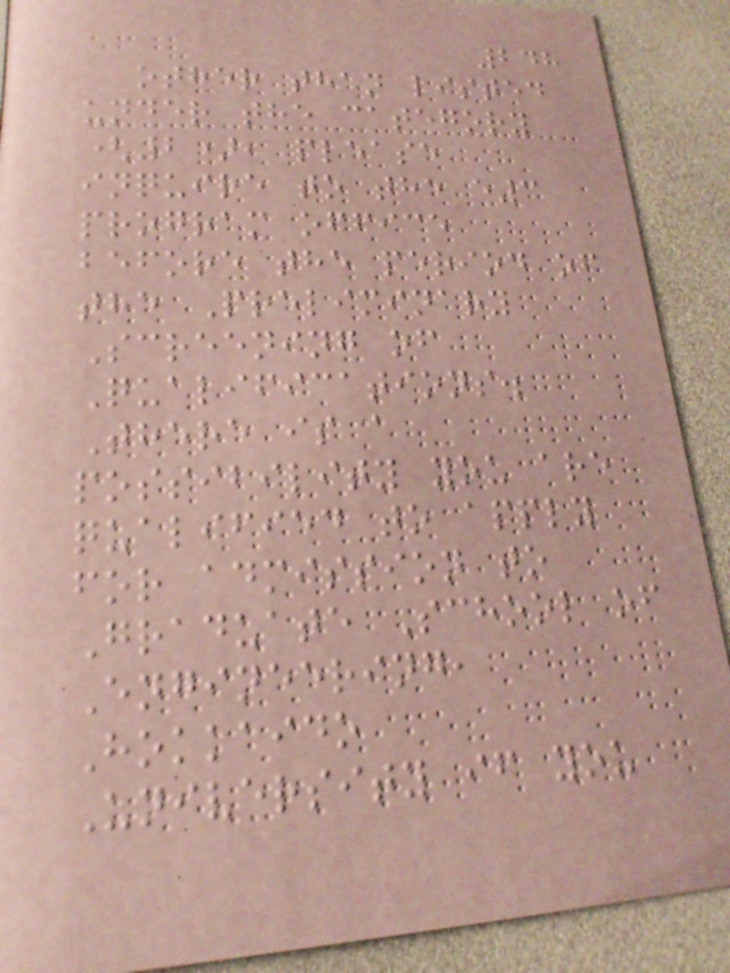248
other than listed
under the category
(2), please
inquire to the e3
program office
before the period of
the Preliminary
Screening of
Qualifications.
There is a
possibility you are
qualified to apply
for admission to
Graduate School of
Engineering,
Hokkaido
University if you
